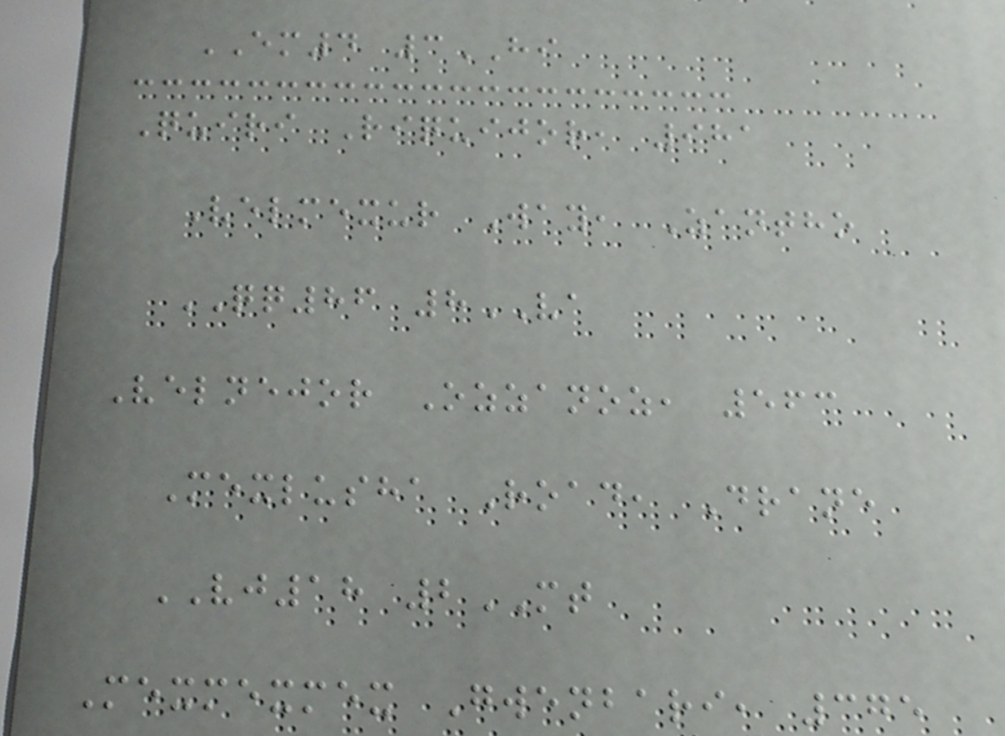EM4 3HI
Quiri Riquijor, 981
Velmexur Way, Zantho
QQ86 8VA
Velnejor Ozzanoz, 563
Mexlusha Road, Drane
VJ18 2MT
Mexmexmex Gwenbari, 375
